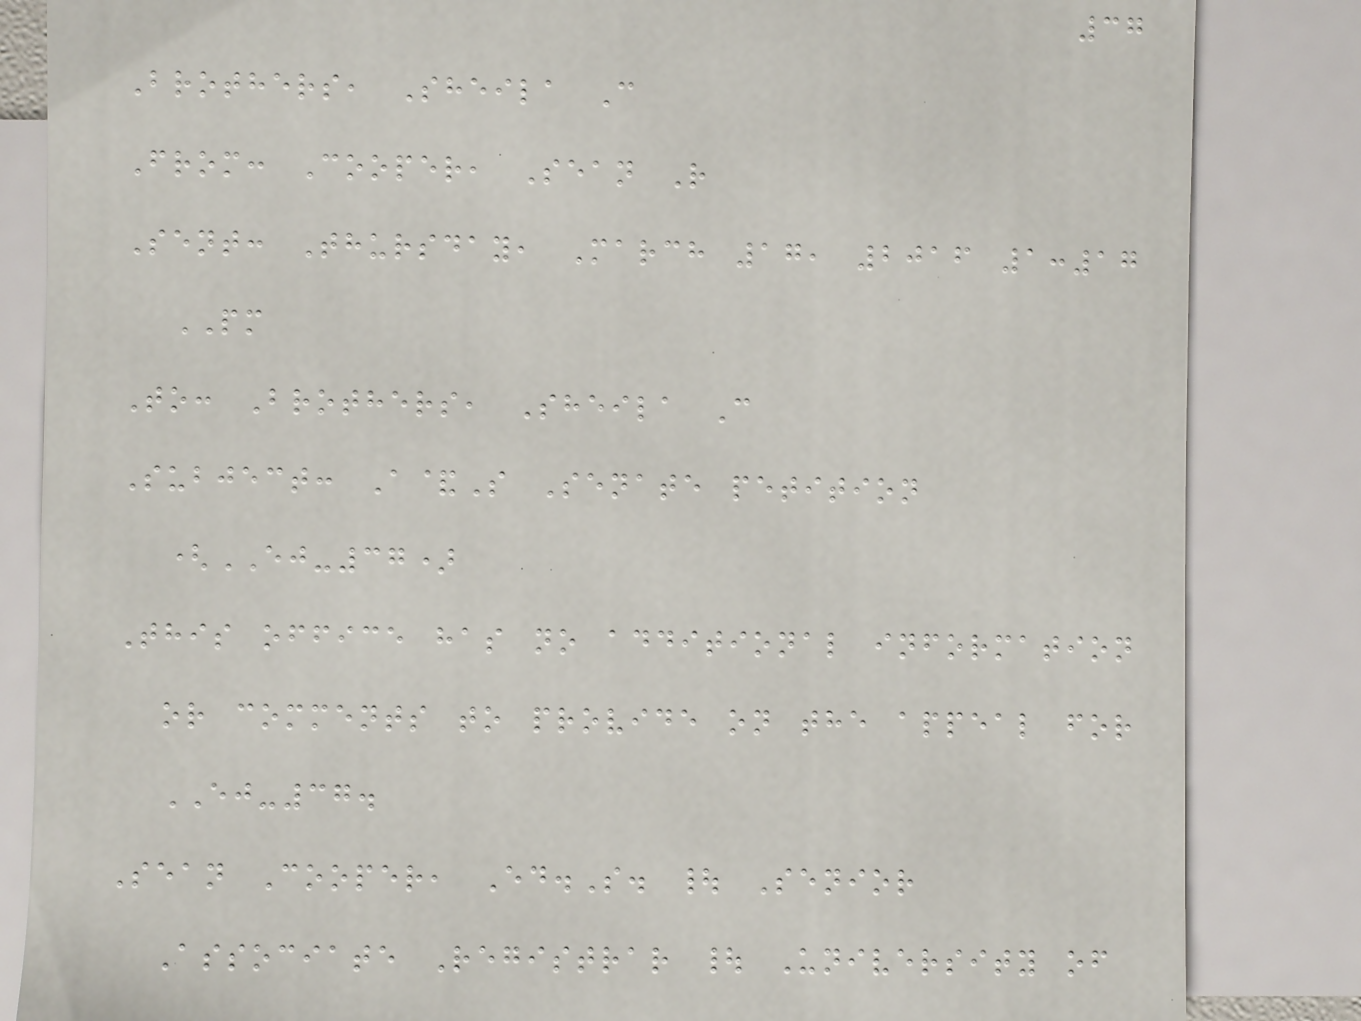37
Brothers, Sheila C
From: Cooper, Sean R
Sent: Thursday, March 17, 2016 1:17
PM
To: Brothers, Sheila C
Subject: A&S Senate petition
(EJ-37)
This office has no additional information
or comments to provide on the appeal for
EJ-37.
Sean Cooper, Ed.S. | Senior
Associate Registrar | University of
